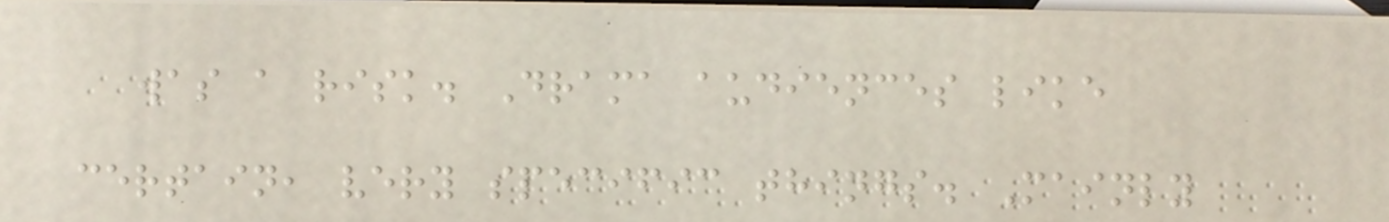was a risk. Drama audiences like
certain, very specific things. Mainly
